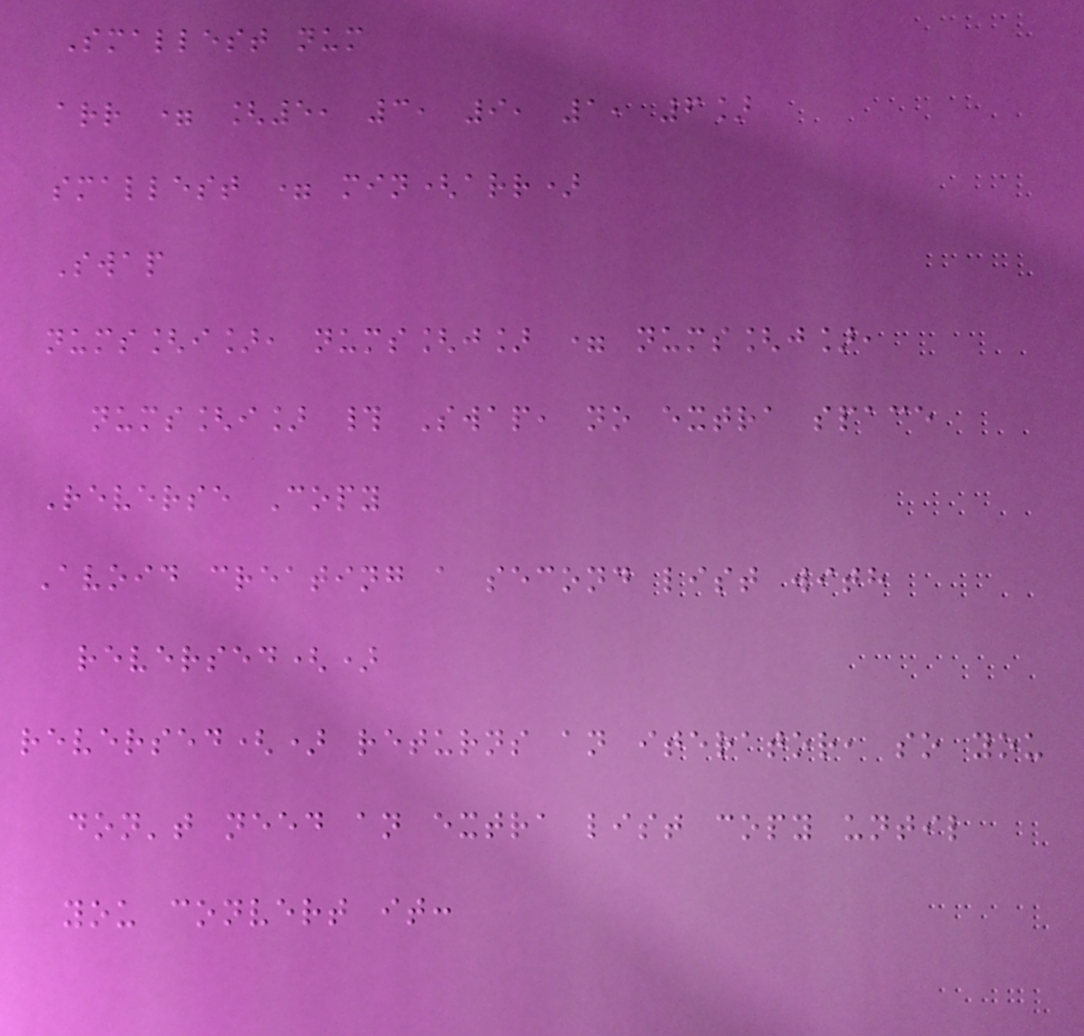Smallest num
arr = [5, 3, 9, 1, 6]
smallest = min(arr)
Swap
nums[i], nums[j] = nums[j],
nums[i] # Swap, no extra space
Reverse Copy
Avoid creating a second list with
reversed()
reversed() returns an iterator, so you
don't need an extra list copy until
you convert it:
